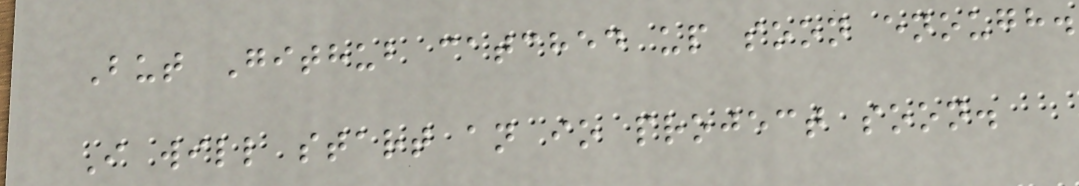But Github catched up soon enough.
I will start an io project soon.
